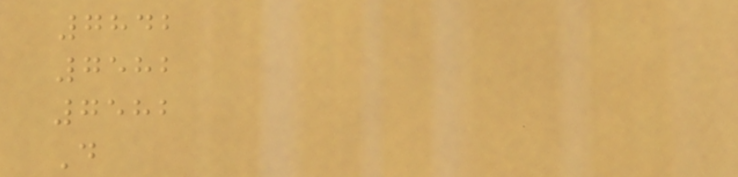7842
7582
7582
D
